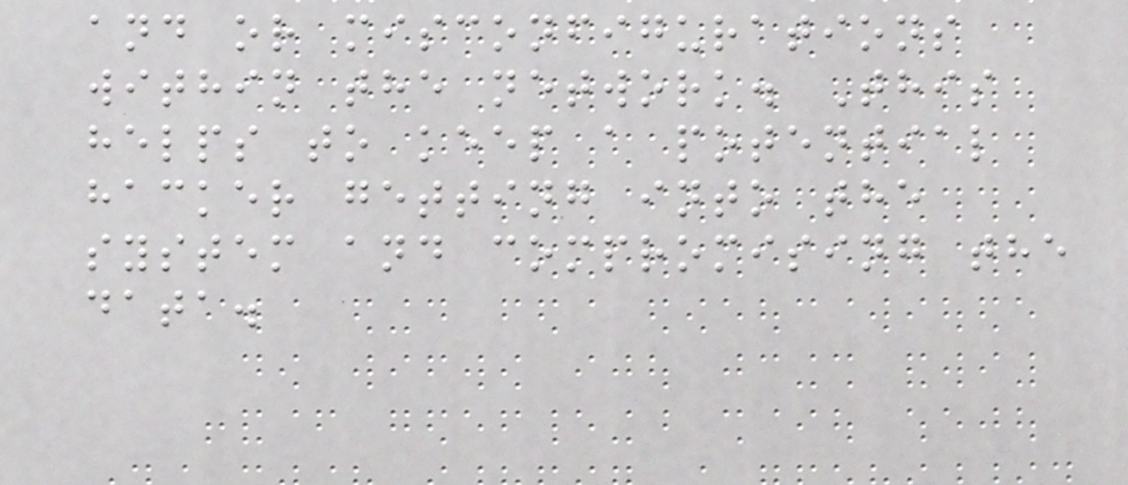and or misconfigurations
within the network. This
helps to keep a potential
hacker getting into the
system and compromising the
data.
